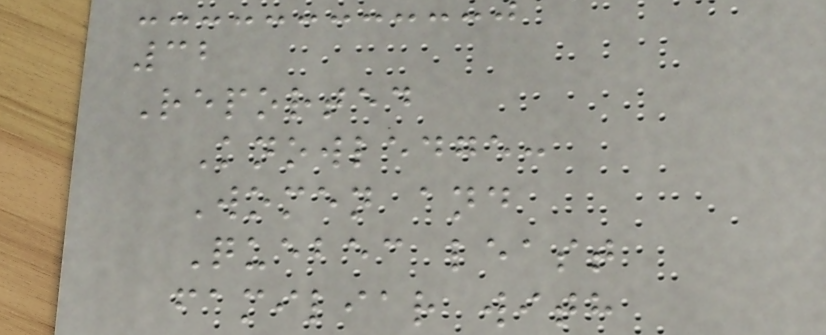32
Reported
Knowledge:
Women and
Quebec least
familiar with
